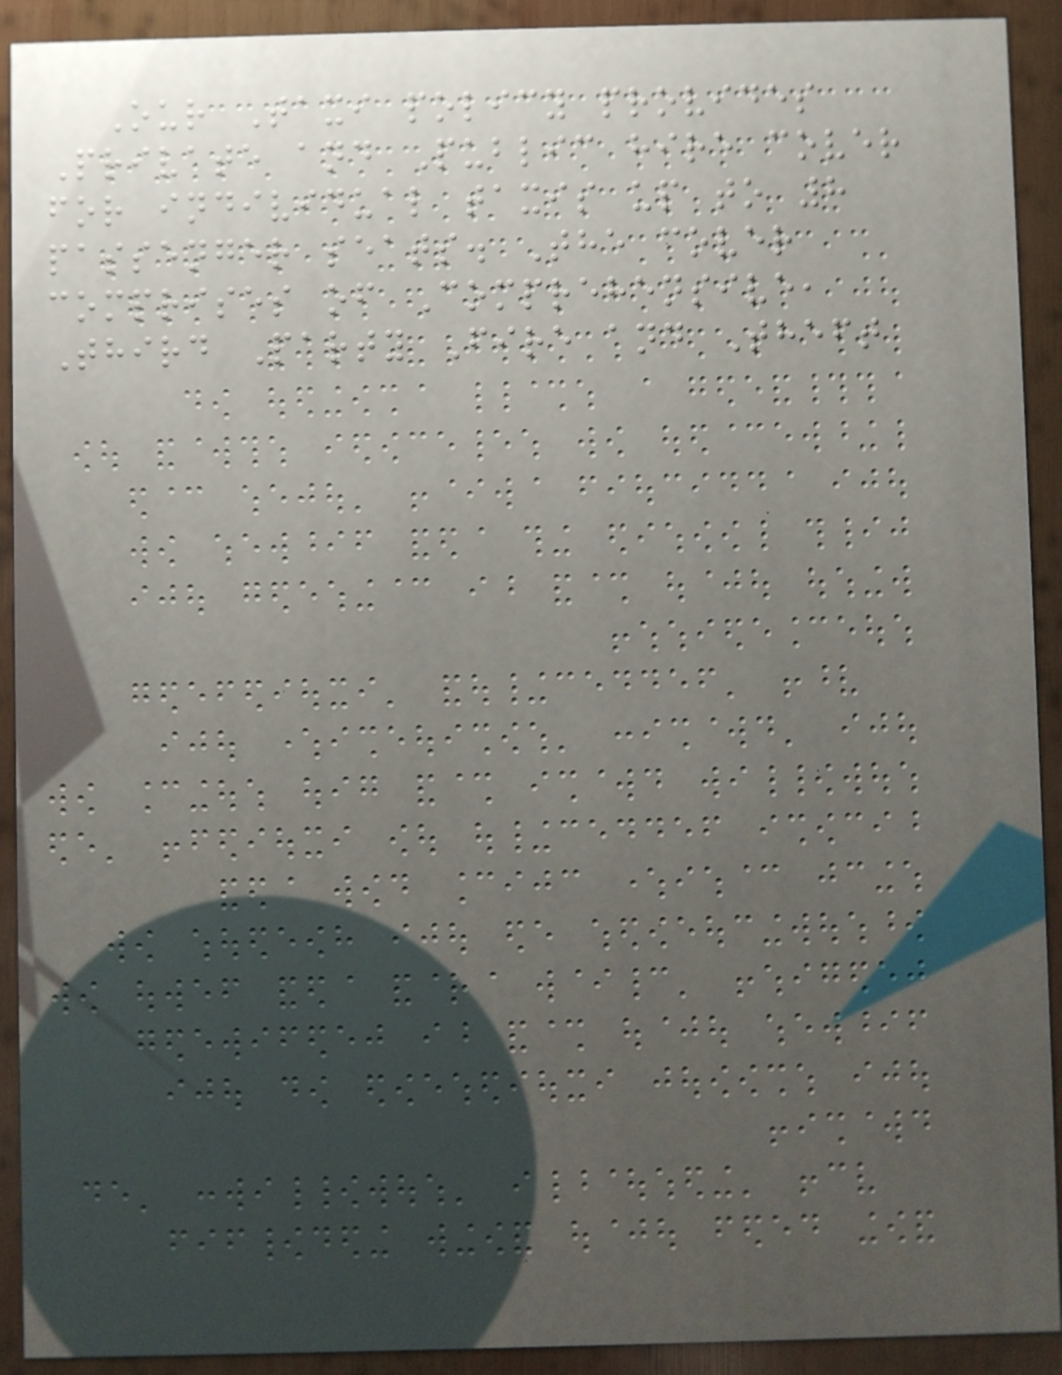Our Taxi policy provides
Private and Public hire cover
for individual taxis up to 8
passenger seats. The cover
comprises of Comprehensive,
Third Party Fire and Theft
